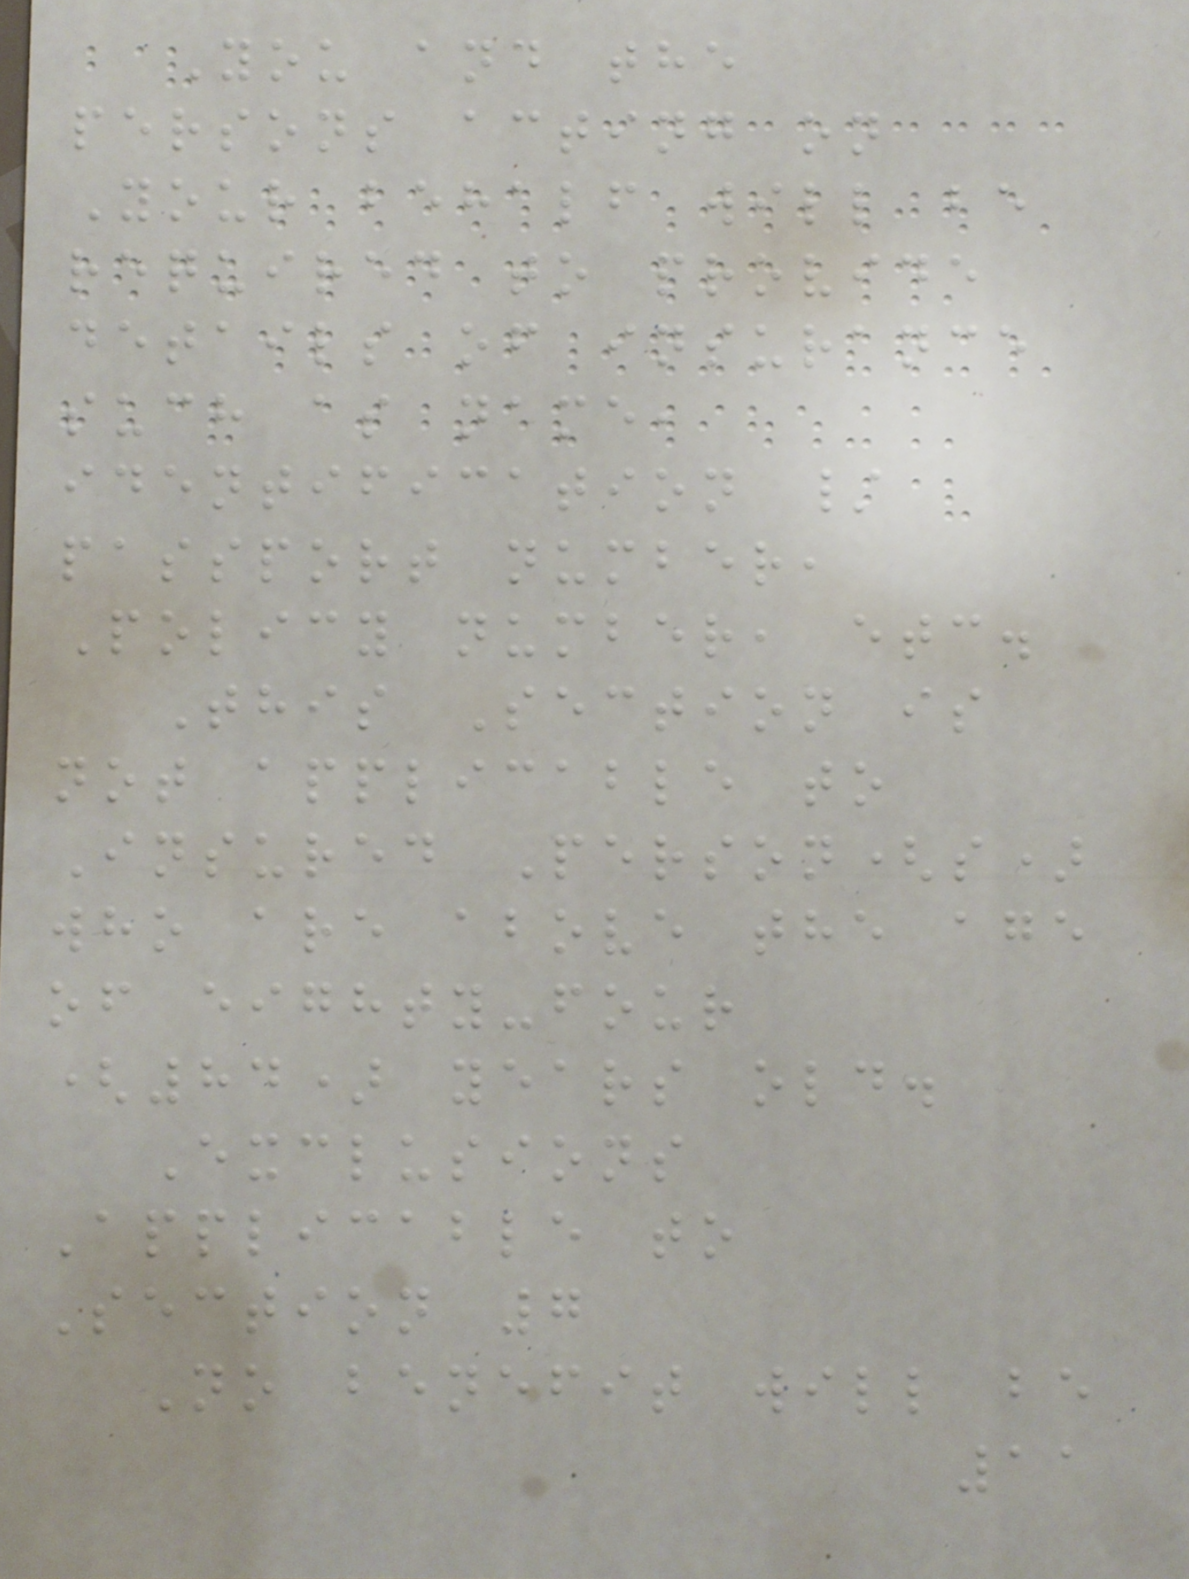You and the
persons acting on
Your behalf will be
required to provide
details of insurance
such as name,
identification /
passport number,
Policy number, etc.
This Section is
not applicable to
Insured Person(s)
who are above the age
of eighty-four
(84) years old.
Exclusions
Applicable to
Section 7
No benefit will be
11
